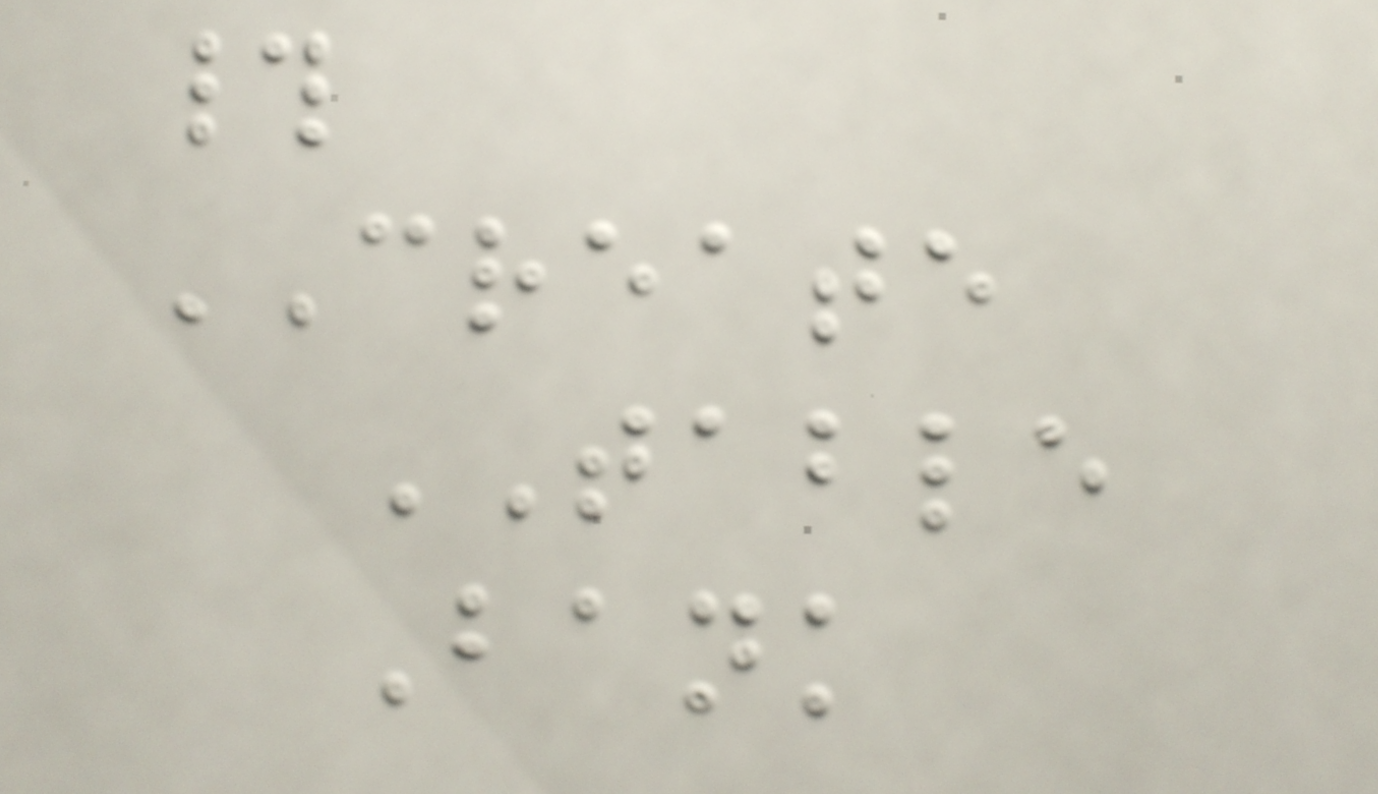#
CREATE
TABLE
Bank
